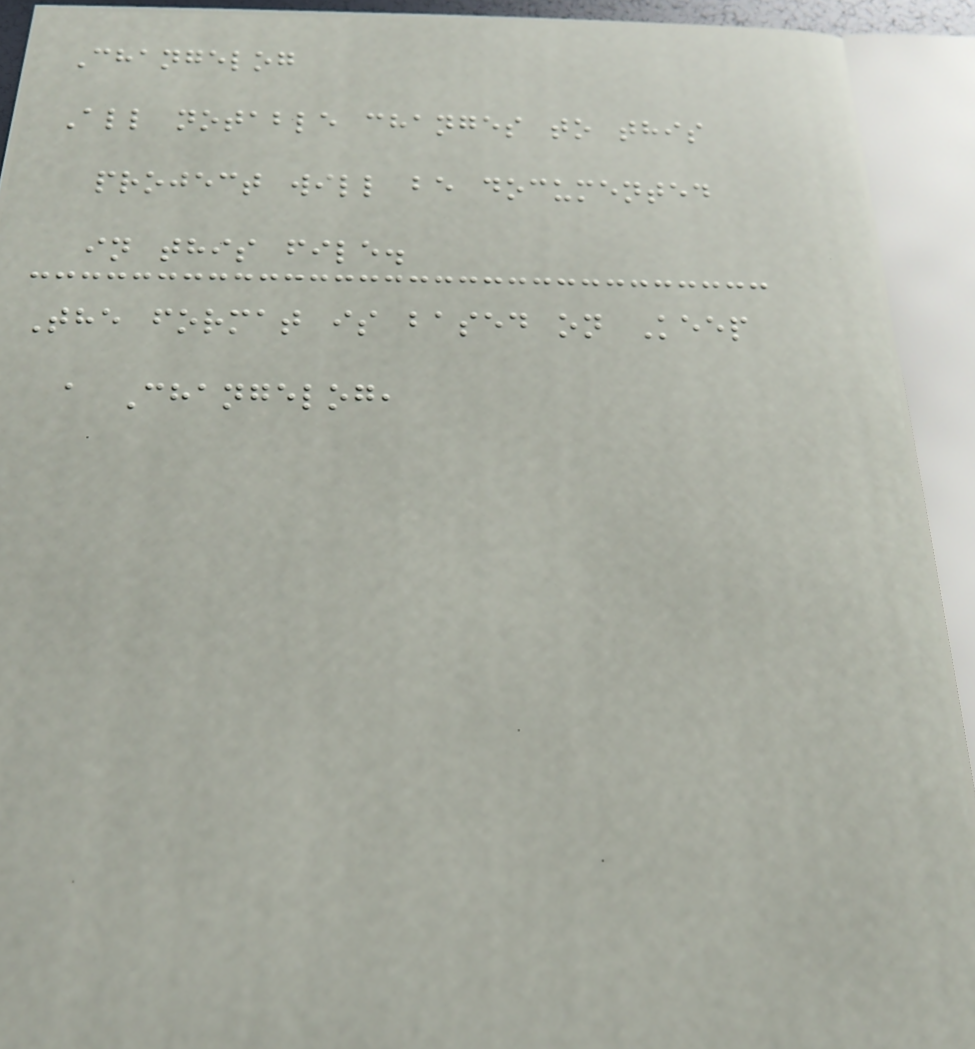Changelog
All notable changes to this
project will be documented
in this file.
The format is based on Keep
a Changelog,
